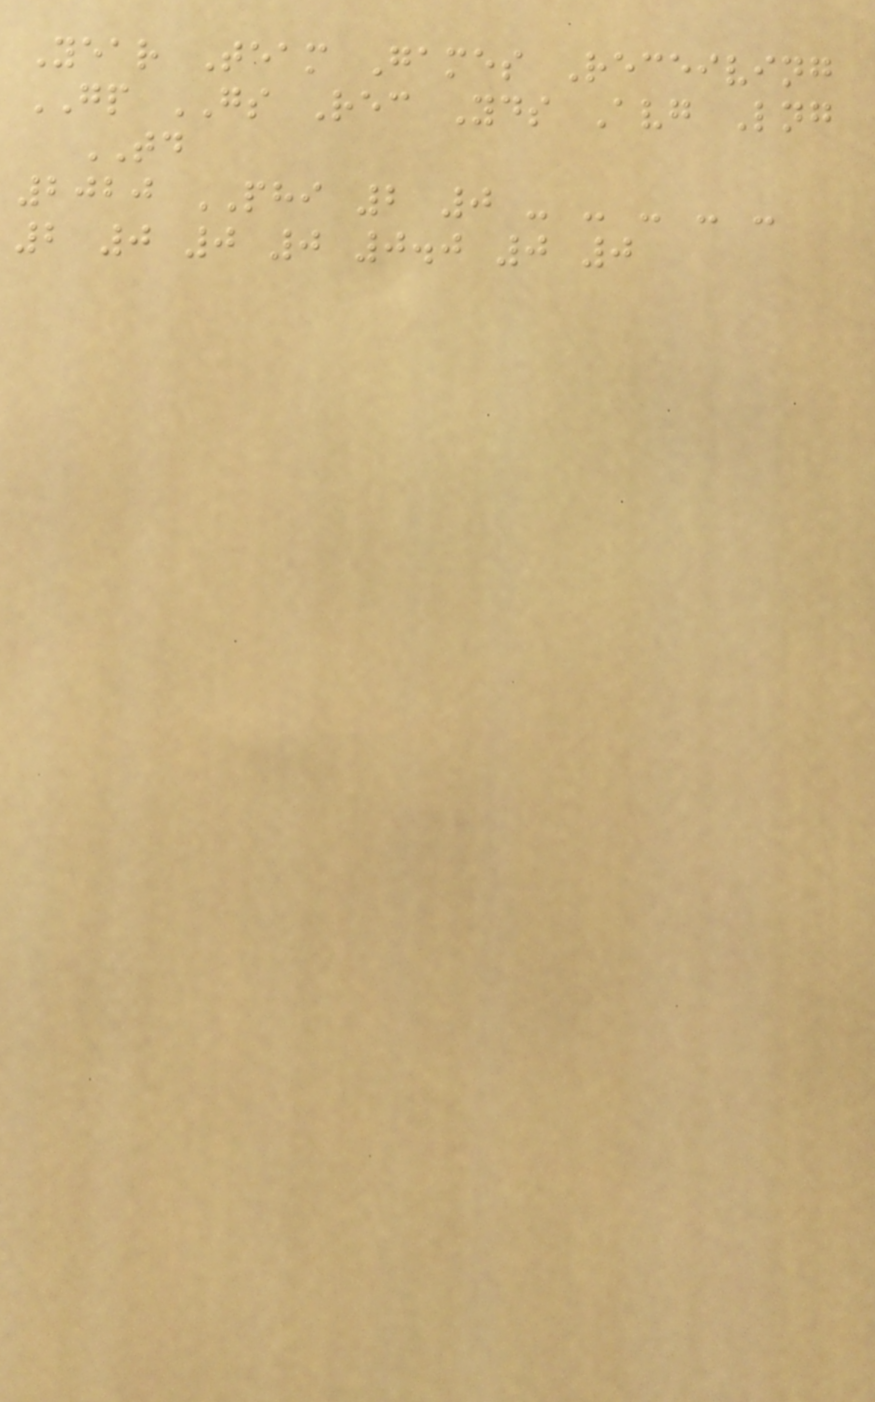Year Team Games Receiving
GP GS Rec Yds Avg Lng
TD
2020 PHI 2 0 - - - - -
2 0 0 0 0.0 0 0
